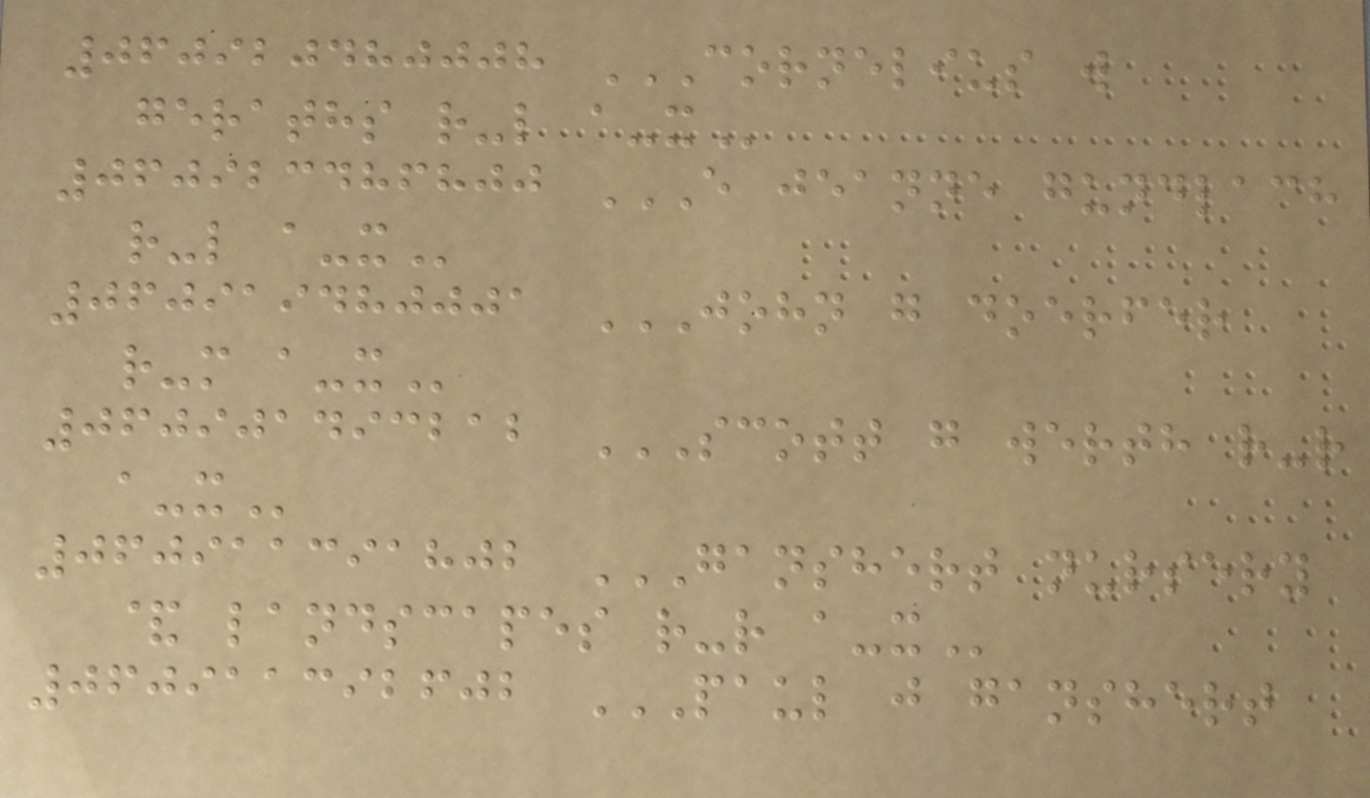060920480008 CORNELIUS W
GERATHS R-L A-X
060923486800 E JEANNE GUNDLACH
R-L A-X
060919480001 JOHN G DOERFER
R-M A-X
060901493212 SCOTT G WERTH R-R
A-X
060911391802 GANSHERT NURSERY
& LANDSCAPES R-R A-X
060911392602 PAUL J GANSHERT
